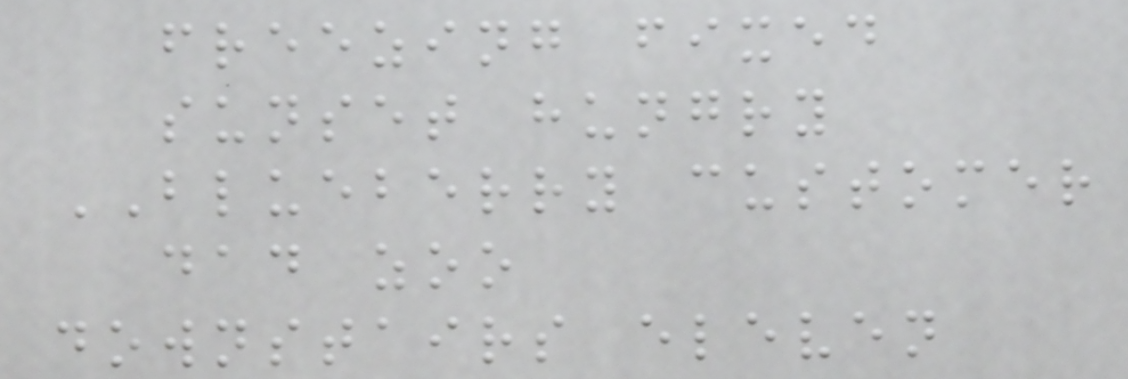freezing fixed
sunset hungry
BLUEBERRY customer
dad zoo
downstairs eleven
